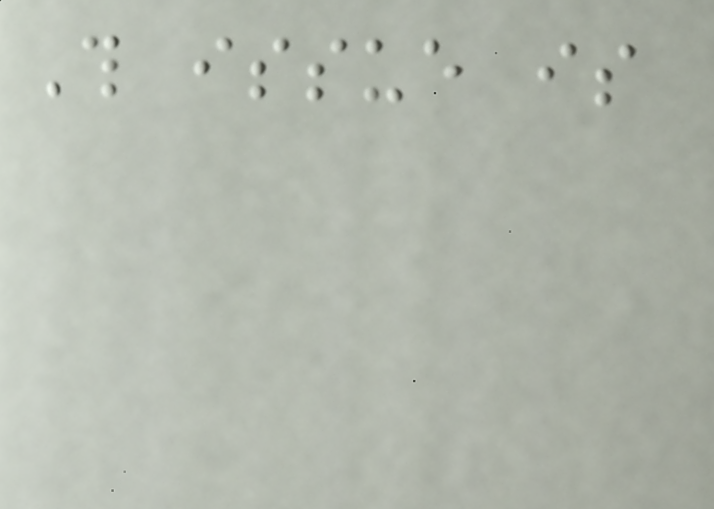This issue is
